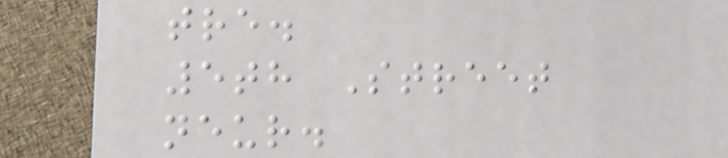tre.
5th Street
neur.
